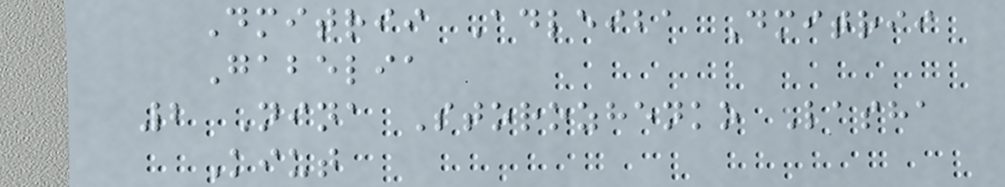Dmitrii Adleiba Dmitrii
Gabelia
2 Nina Storozhenko Lasha
Kiut
